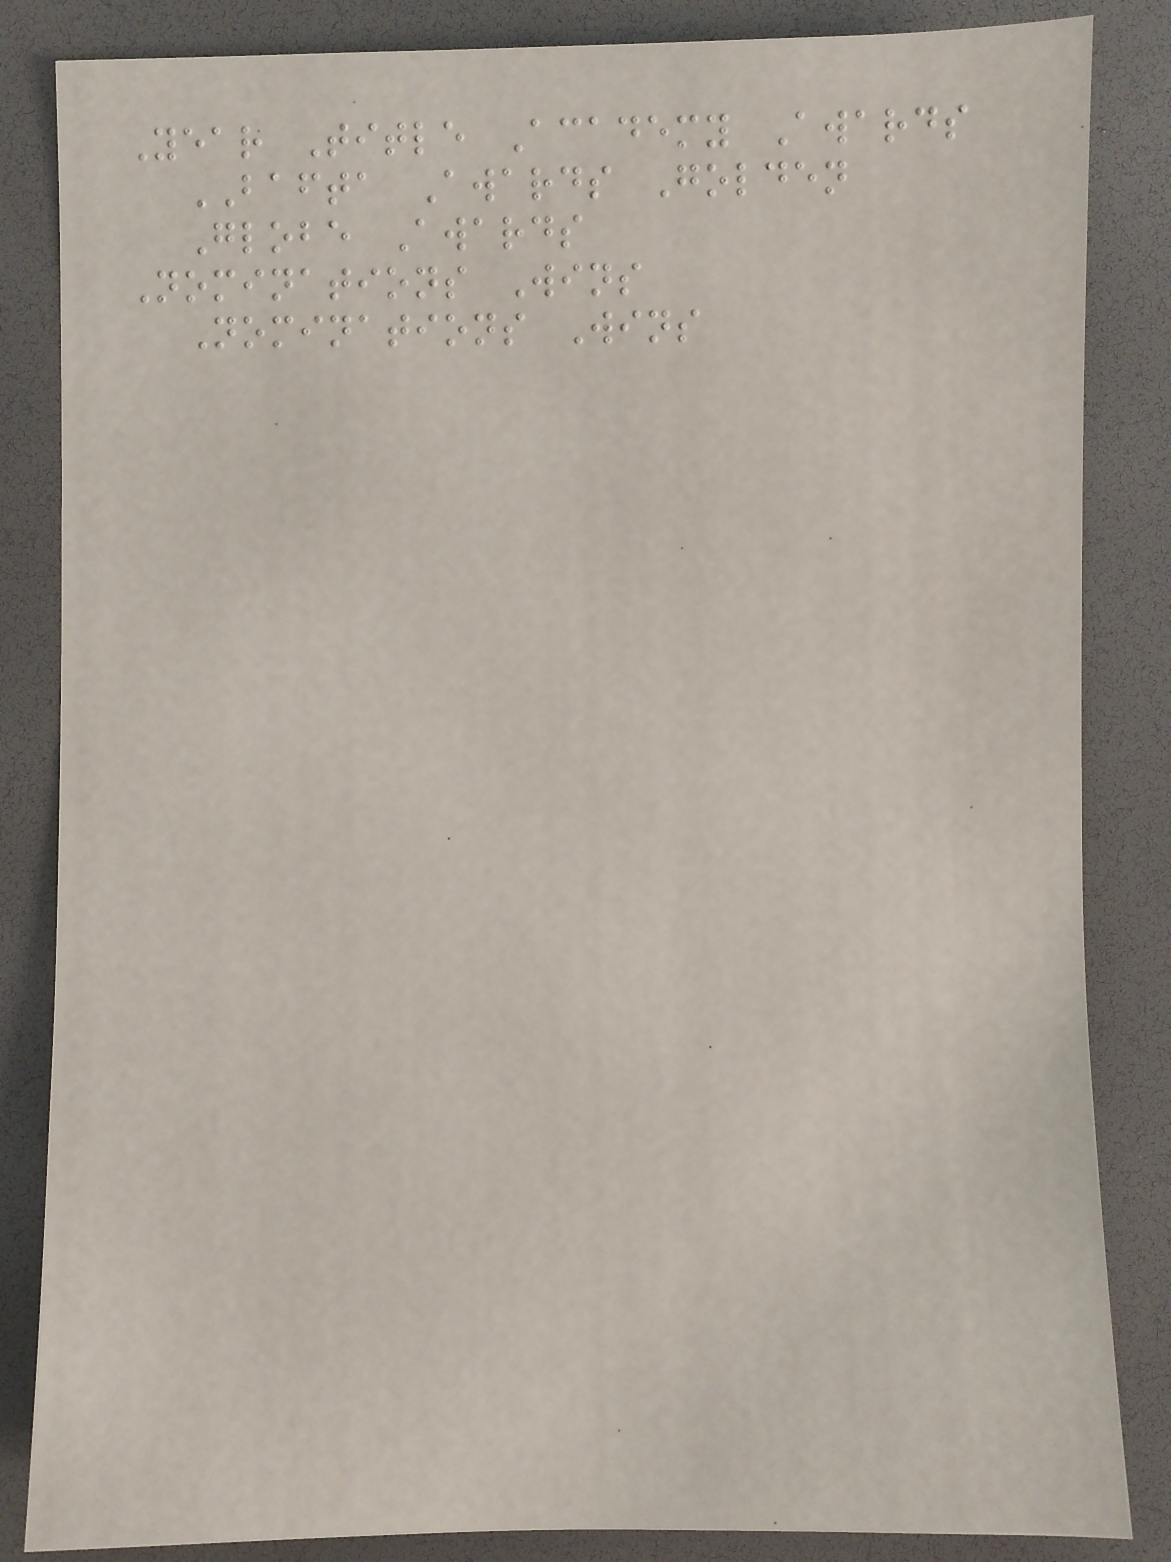Year Title Academy Awards
BAFTA Awards Golden
Globe Awards
Nominations Wins
Nominations Wins
